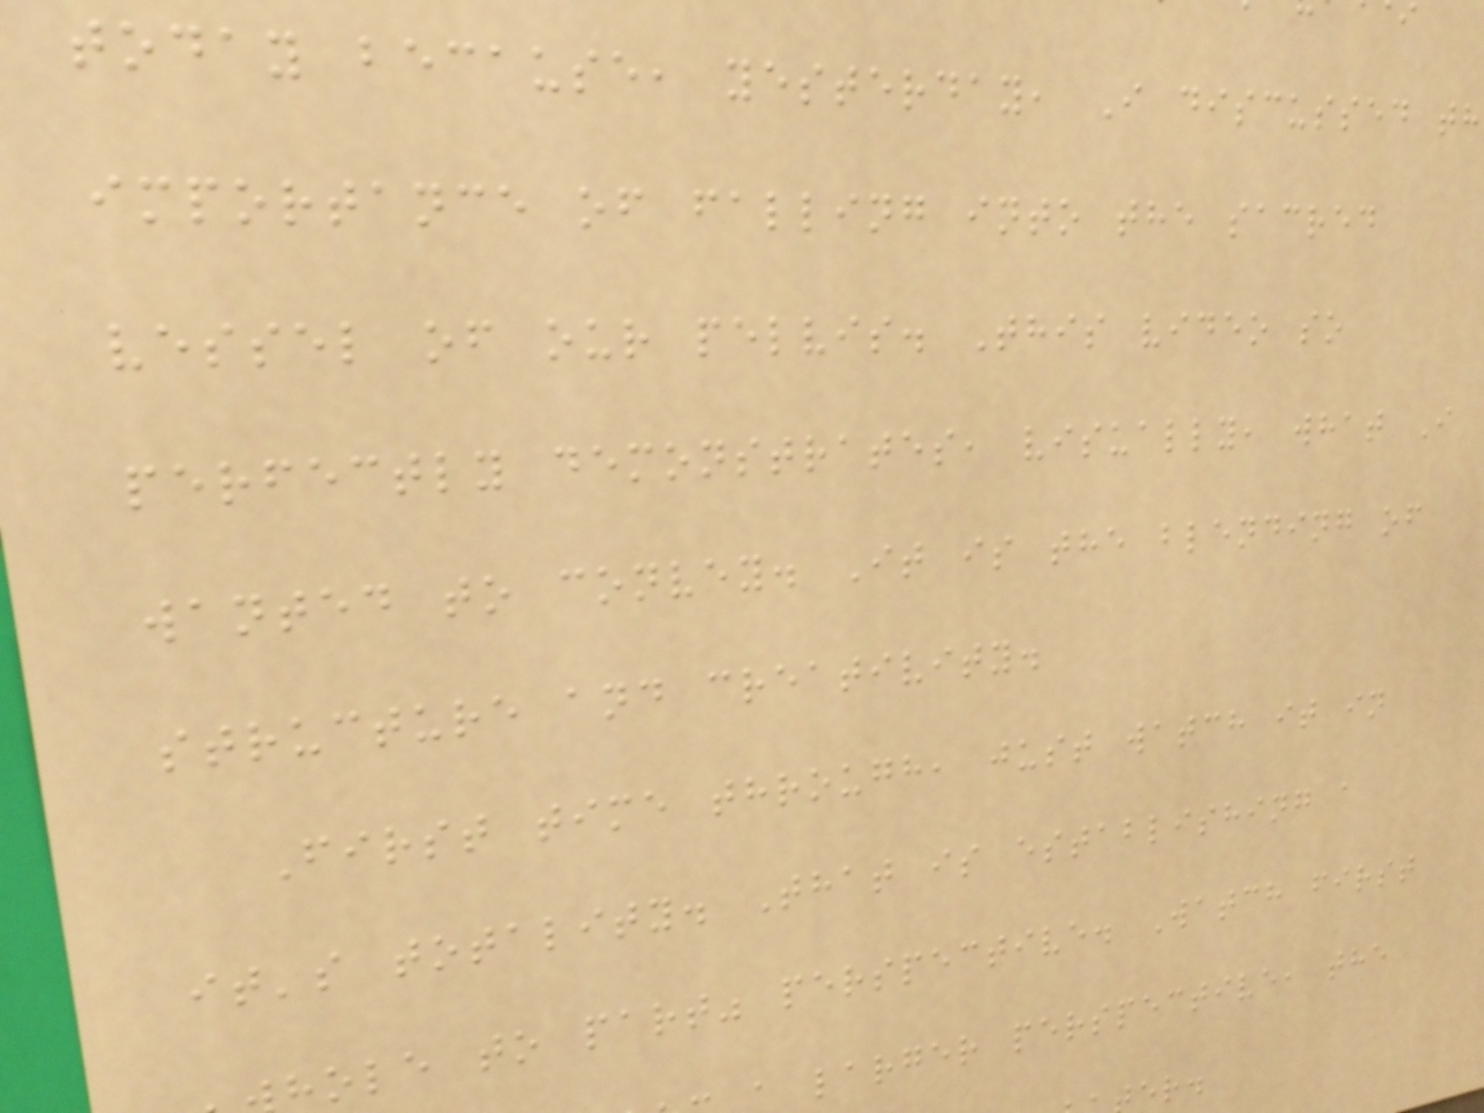today because, yesterday, I discussed th
importance of falling into the sacred
vessel of our pelvis. This video so
perfectly demonstrates, visually, what I
wanted to convey. It is the blending of
structure and creativity.
First time through, just watch it in
it's totality. That is establishing a
hole to part" perspective. Watch first
larger perspective, the
